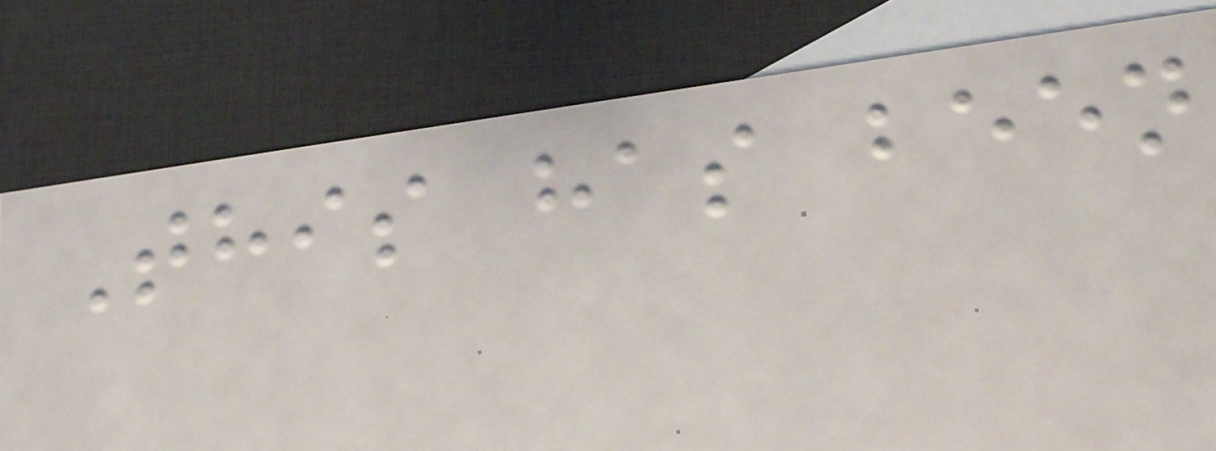This has been
